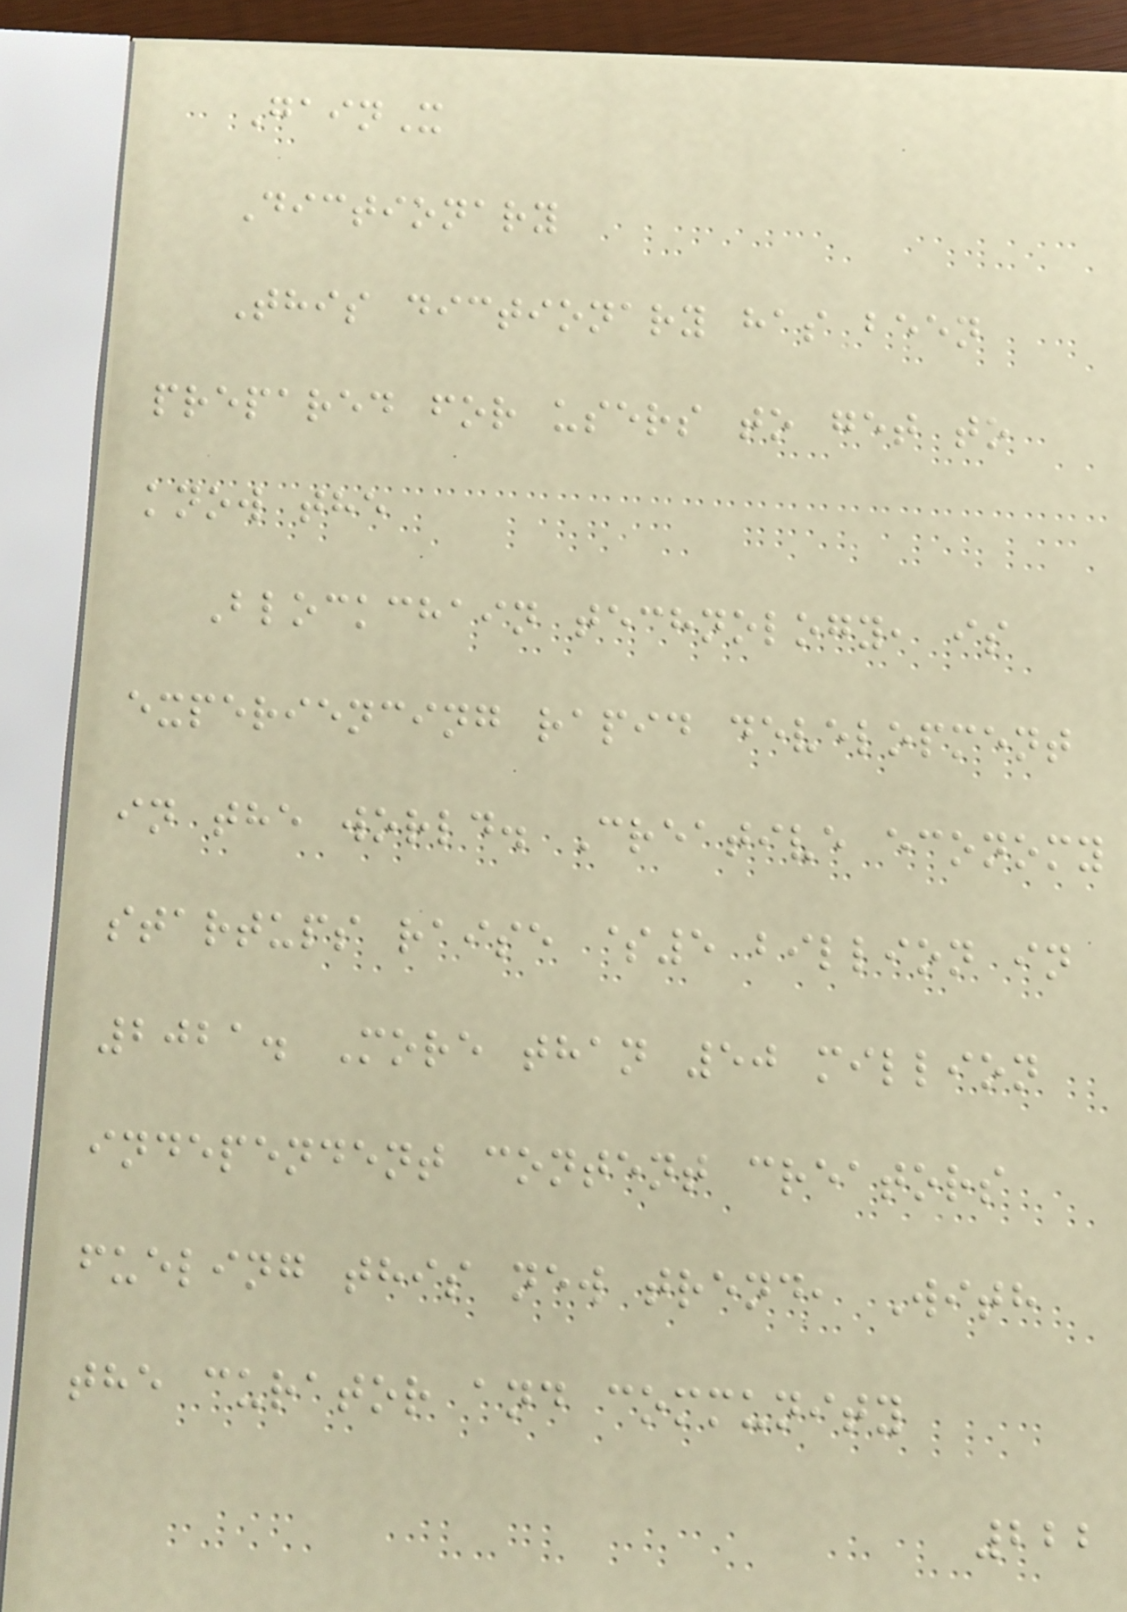GainX
Dictionary
This dictionary has been
prepared for users to get to
know the
Blockchain technology, is
experiencing rapid development
in the world. Creative economy
startups raise $5 billion in
2021. More than 50 million
independent content creators
fueling this new trend, With
the curator and community
222
